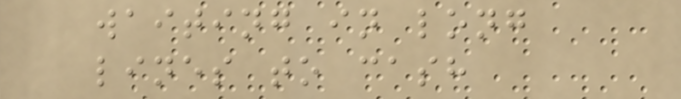waiting in long
lines to cash
